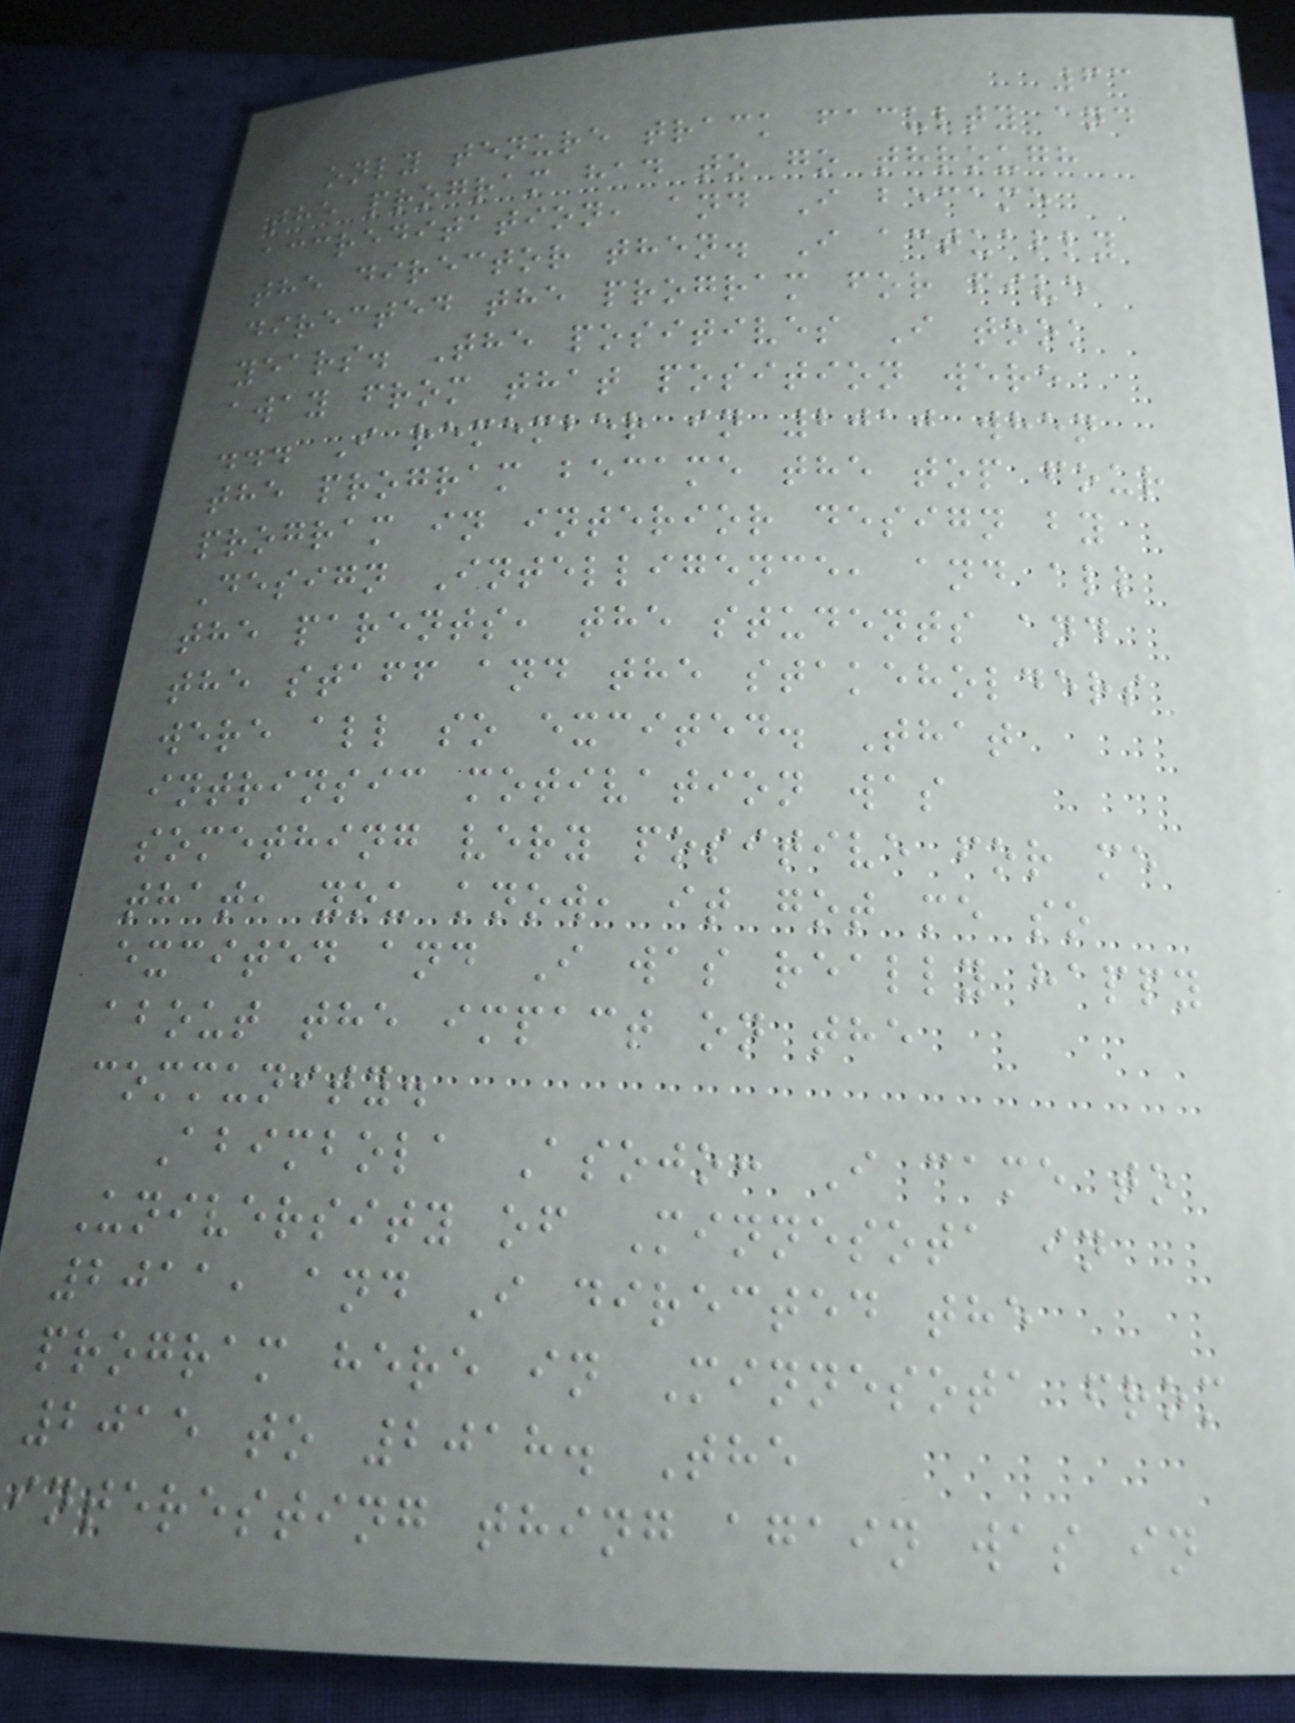63
only tenure track faculty and
the program had to go through
accreditation, and I became
the director then. I actually
directed the program for five
years. The positives I took
away from that position were
... I remember in 2010 when
the program became the top four
program in interior design by
Design Intelligence, and all
the parents, the students and
the staff and the stakeholders
were all so excited. That
intrinsic motivation was
something very positive for me
that, you know, it got me so
excited and I was really happy
about the impact on the
community.
Abimbola Asojo: I came to
University of Minnesota in
2011, and I directed the
program here in Minnesota from
2015 to 2018. The
interesting thing again was in
